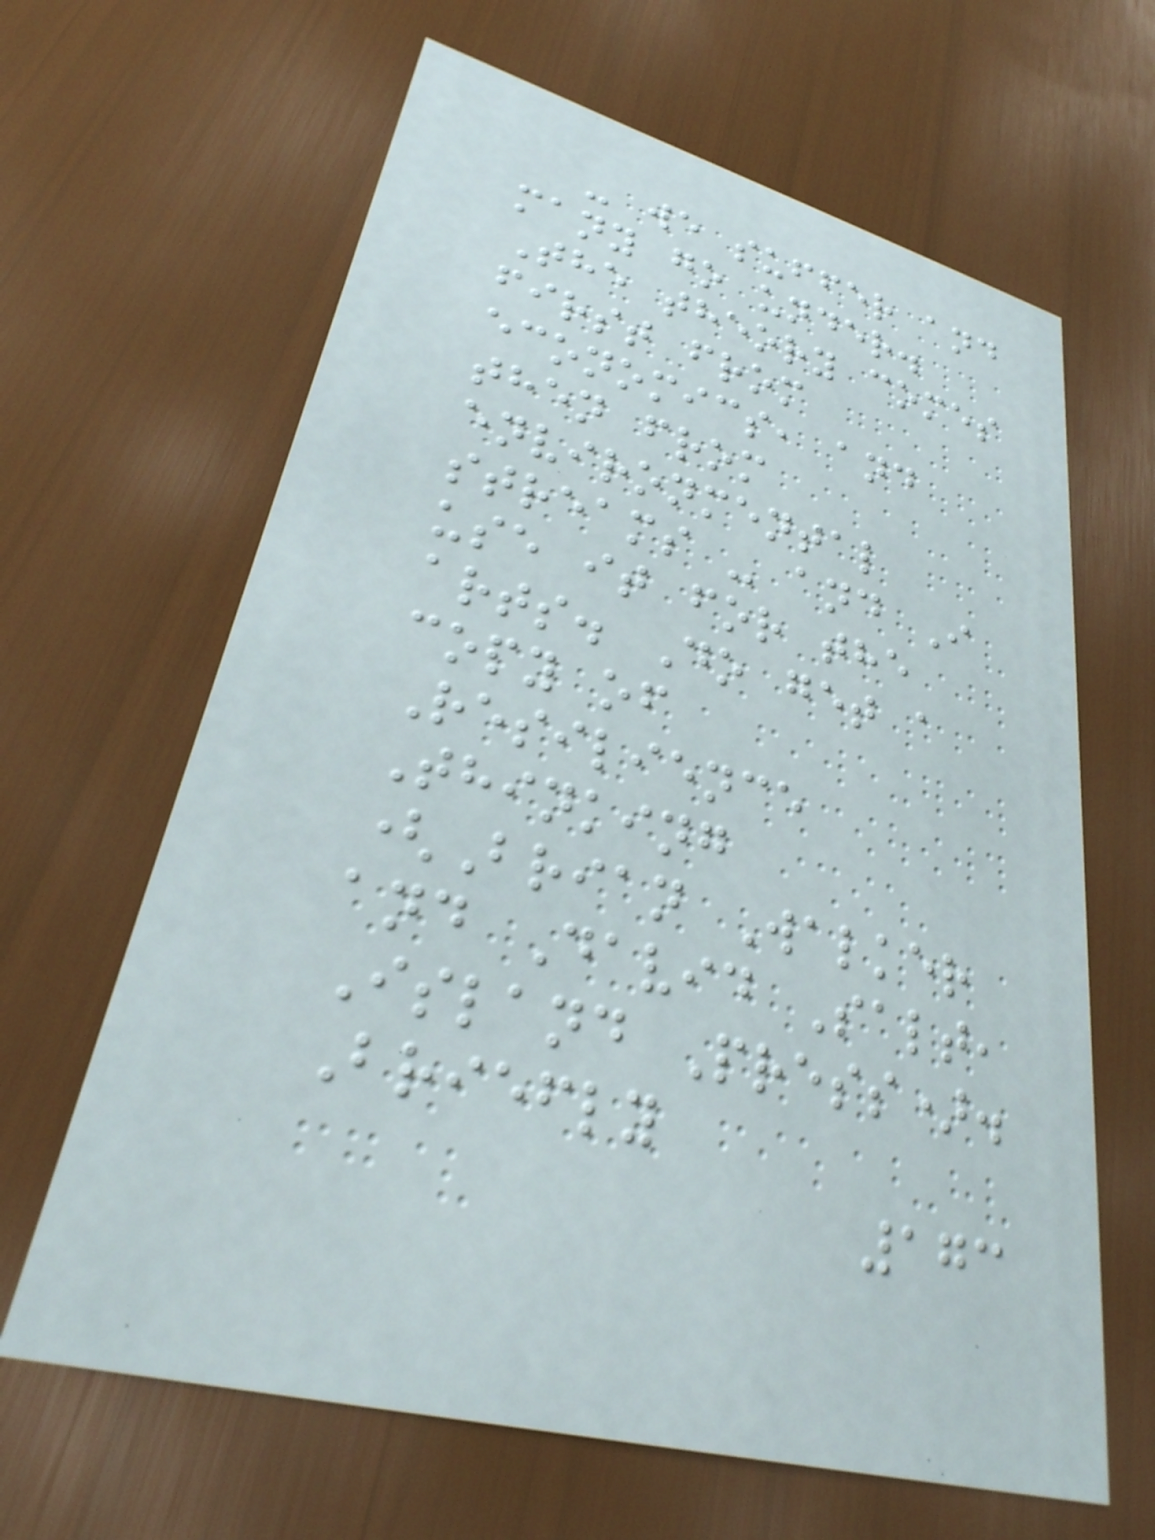- we suffer and
many go under.
The theory comes
first from
economics, and
then from
environmental
streams - and I
use it for the
arts. Do get a
copy of
Resilience
Thinking
(Brian Walker
and David Salt,
Island Press).
Briefly
173
